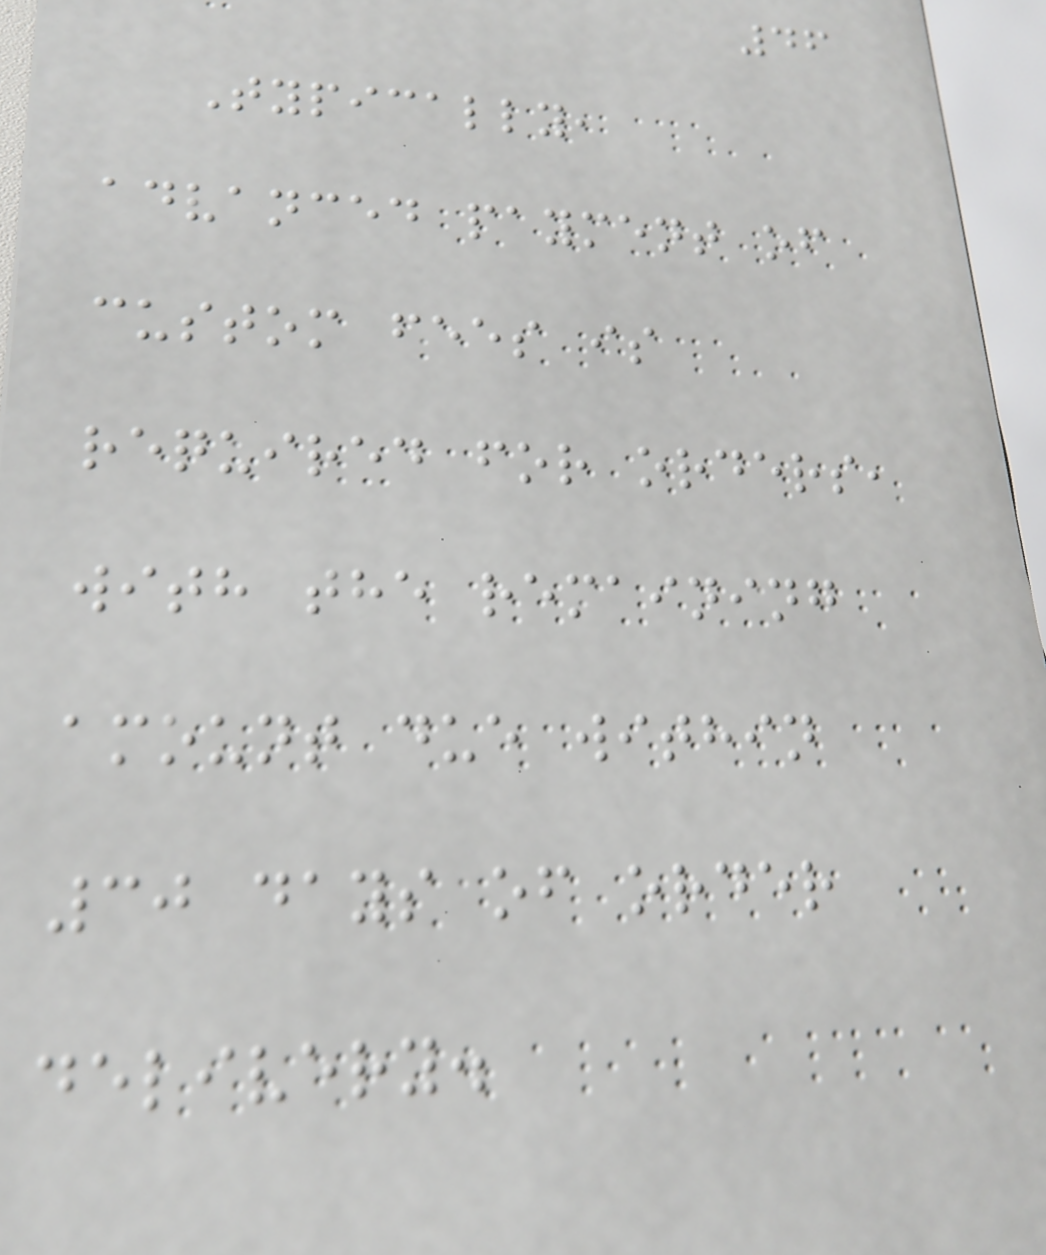46
Typically,
advanced payment of
custom fees is
required for orders,
with the remaining
amount due within
30 days of order
delivery.
